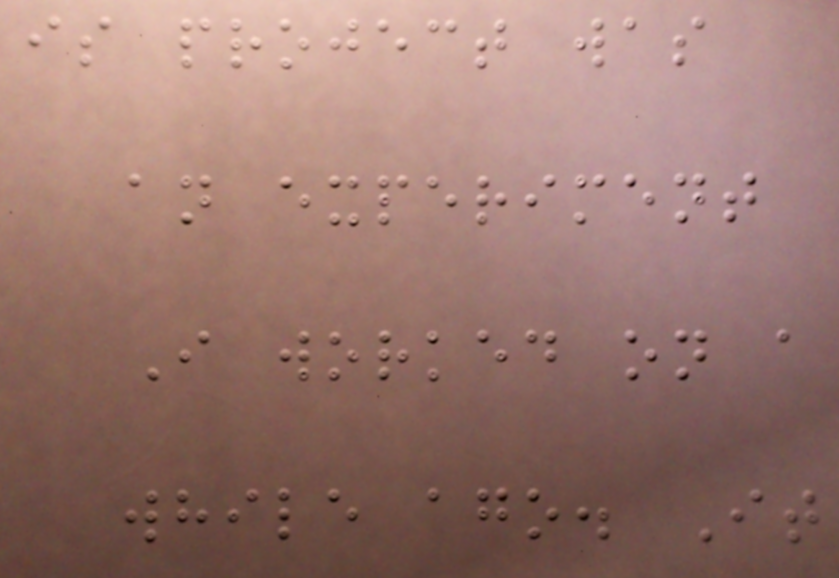is project was
an experiment
I worked on a
while ago. It
